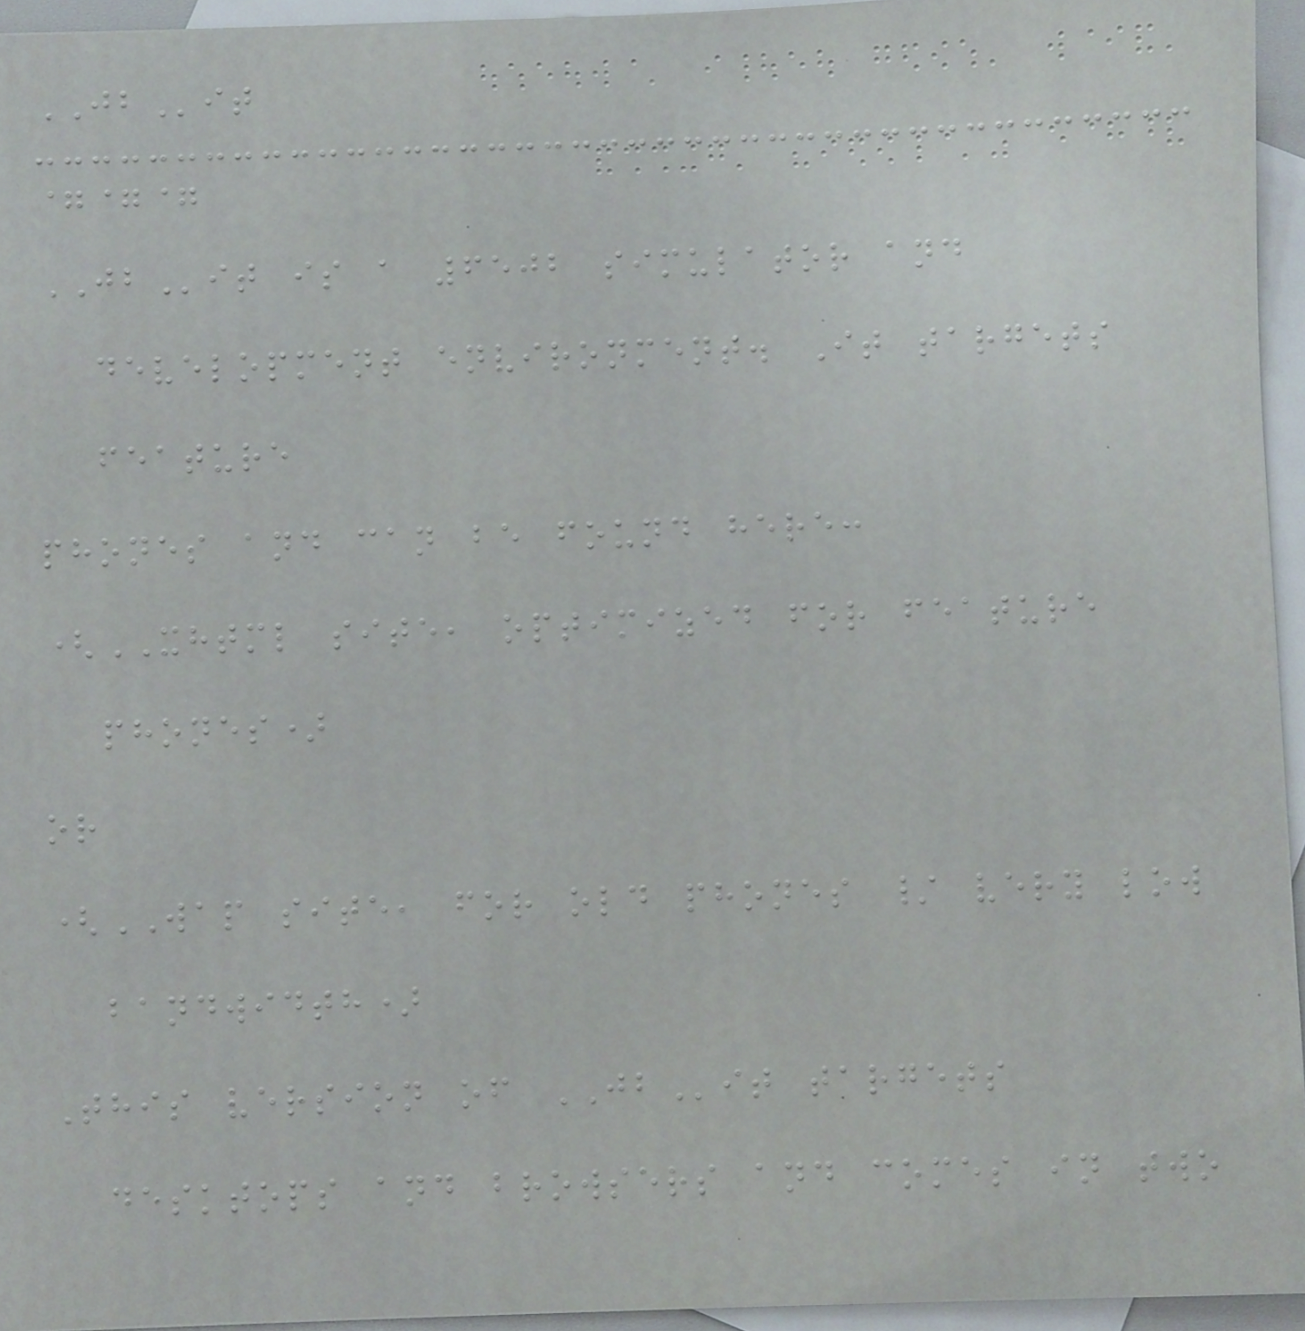JBit
===
JBit is a 6502 simulator and
development environment. It targets
feature
phones and can be found here:
(XHTML site, optimized for feature
phones)
or
(WAP site, for old phones / very low
bandwidth)
This version of JBit targets
desktops and browsers and comes in two
